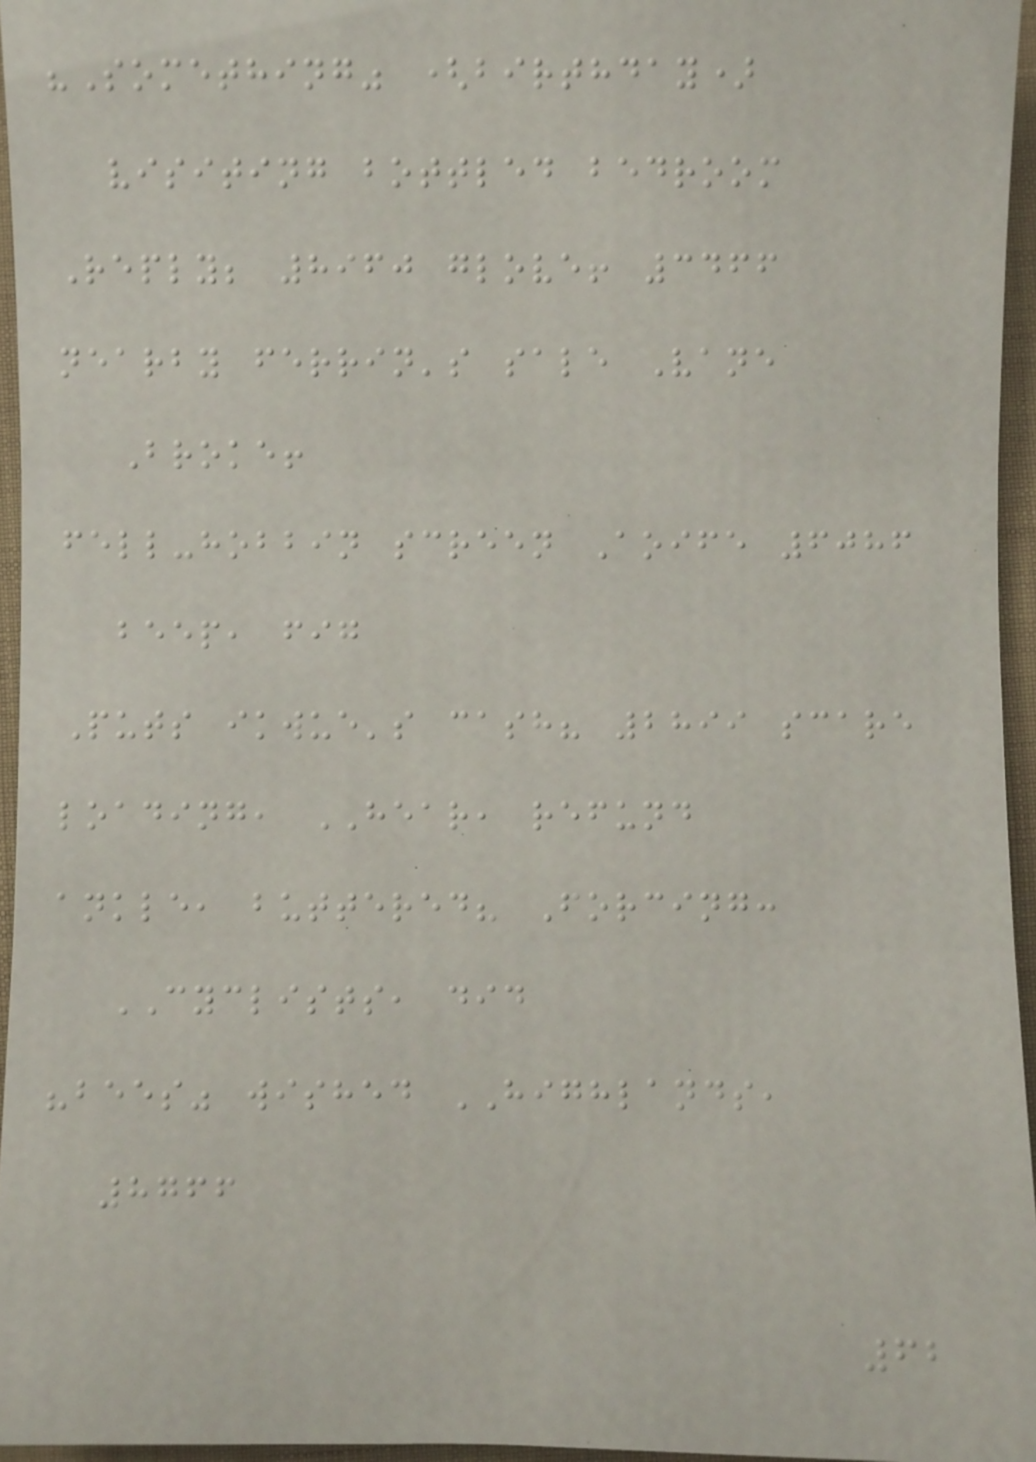"Something" (birthday)
visiting bottled bedroom
Reply; 8960 glove! 3466
nearby ferrin's sale Vane
Broke!
fell-hobbin screen Aoife 6086
beep, fig
Puts ikwue's cash? 2899 scare
loading, HEAR, refund
ankle, buttered? Forcing:
CYCLISTS, did
"bees" wished HIGHLANDS,
8766
62
